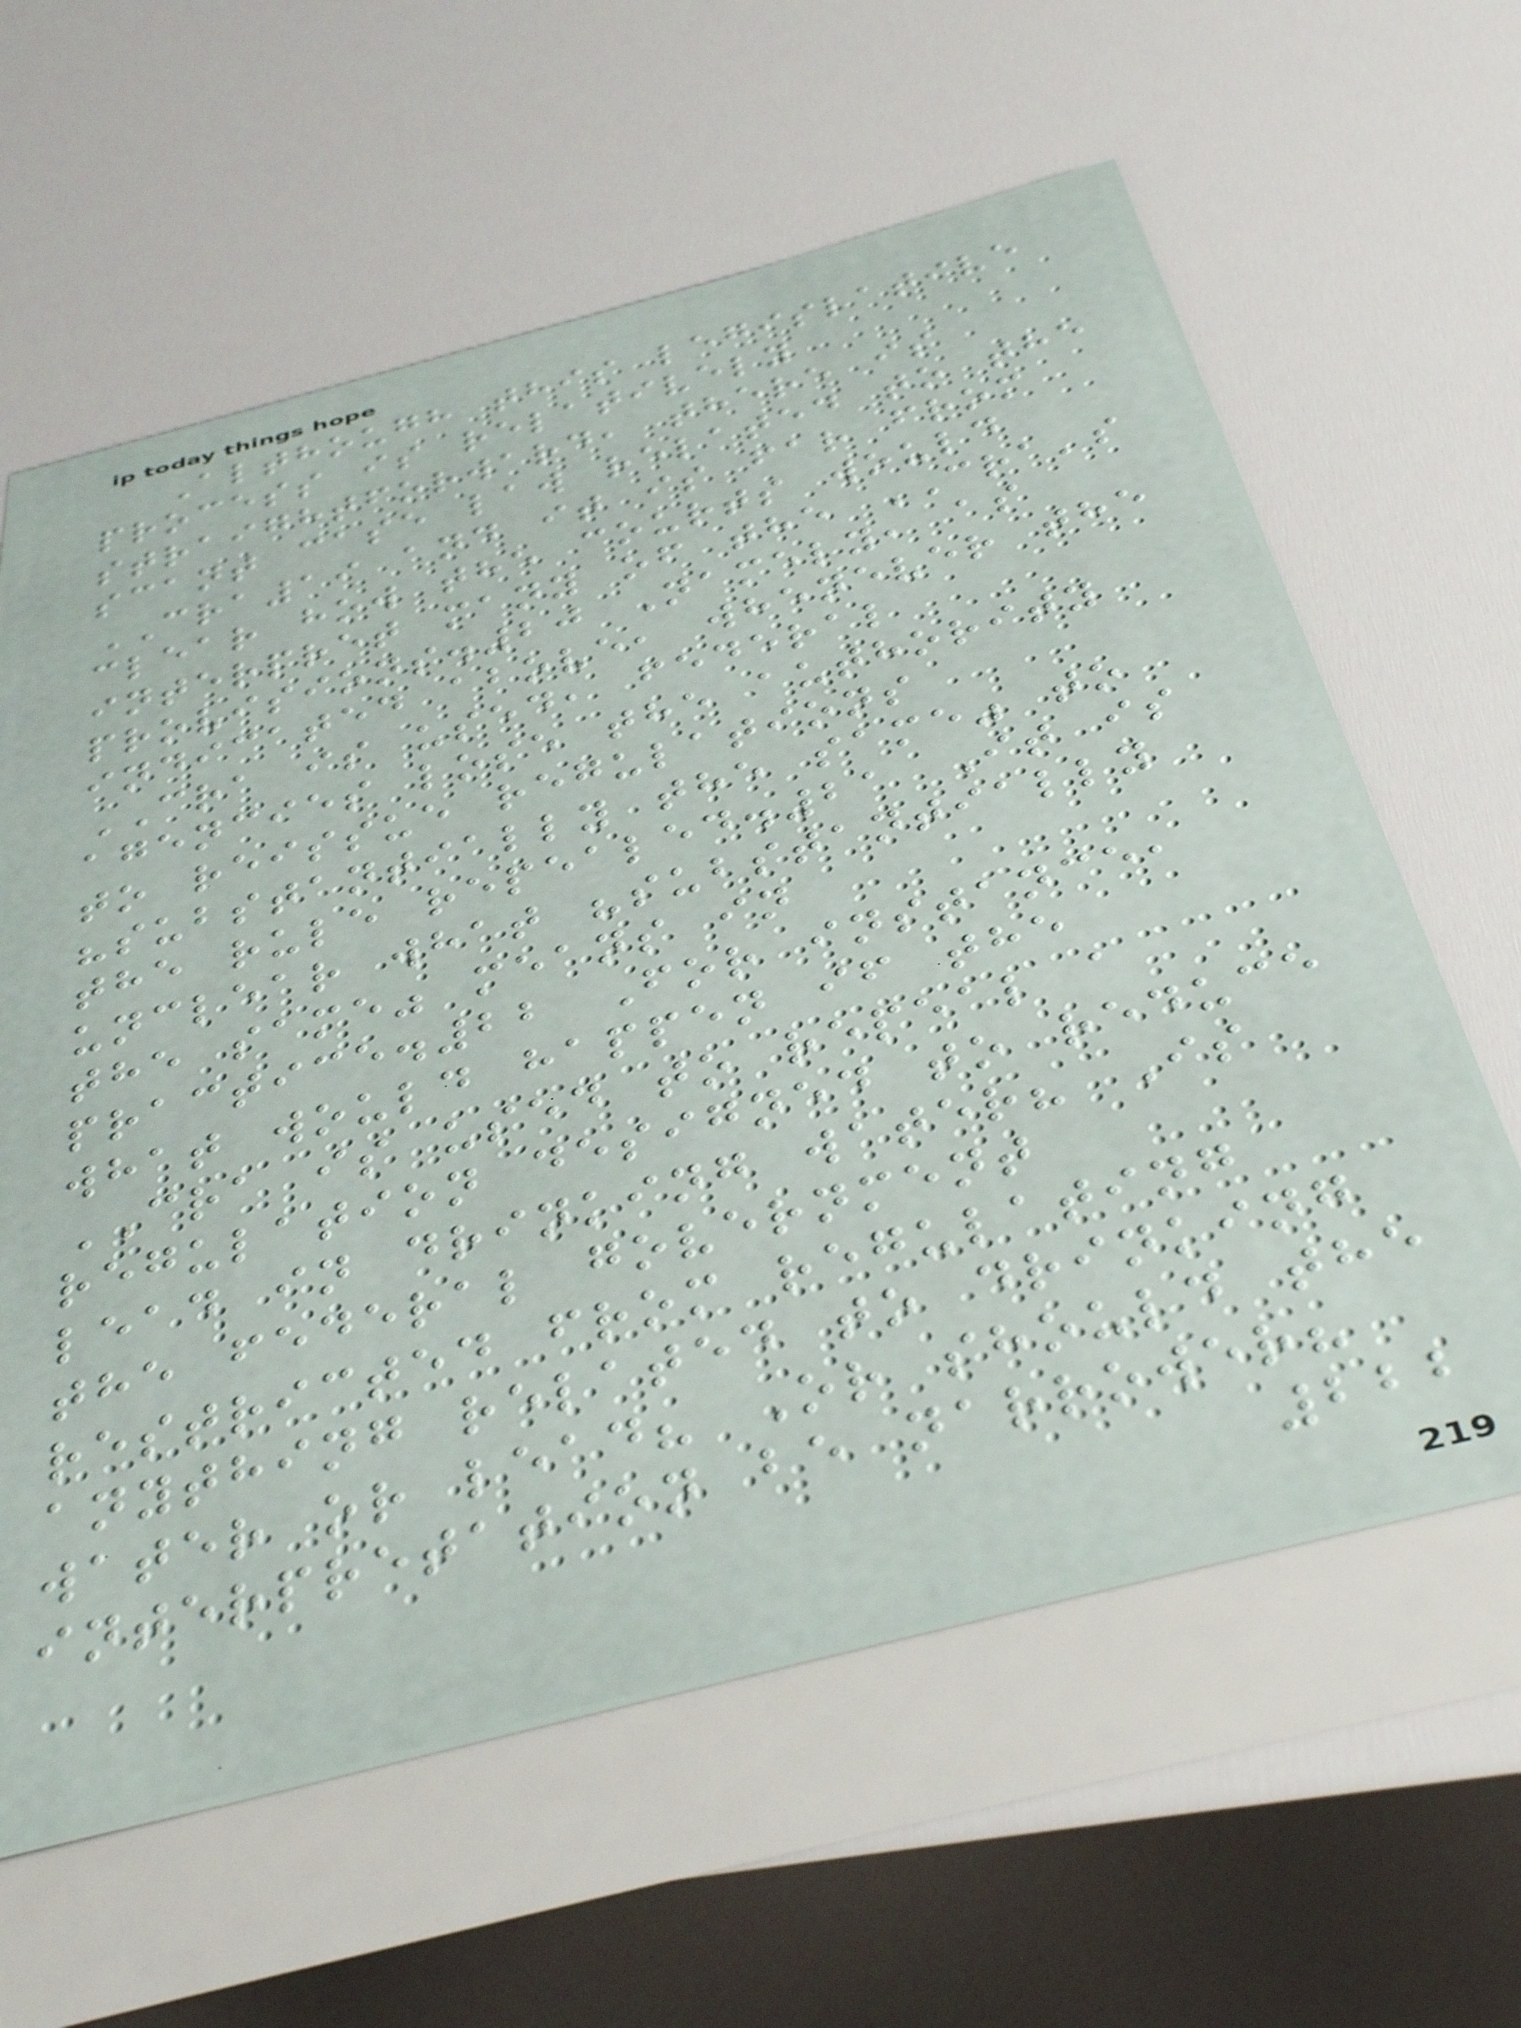Although this legislative
process is relatively
straightforward, there is
scant case law related to the
CRA19 and it is far from
clear how the courts would
interpret many of the CRA's
provisions.20 Namely, as
indicated above, whenever the
CRA is used, federal
agencies lose the authority
to reissue regulations
"substantially the same" to
the rule repealed.21 It is
unclear what "substantially
the same" means in
practice.22 For instance,
what would happen if the
CRA is used to repeal a
regulation designed to reduce
lead in drinking water? Is
the federal government
restricted from regulating
anything related to drinking
water or lead? Or should the
interpretation be narrower?
222
